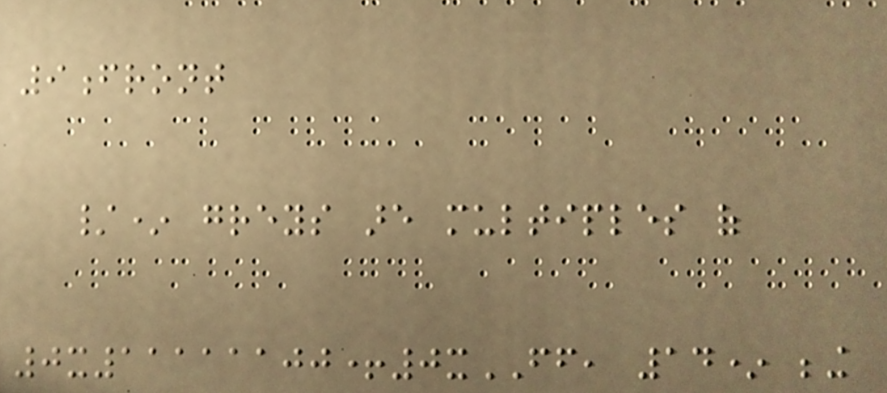9front
/* greys are multiples of
0x11111100+0xFF, 14* being
